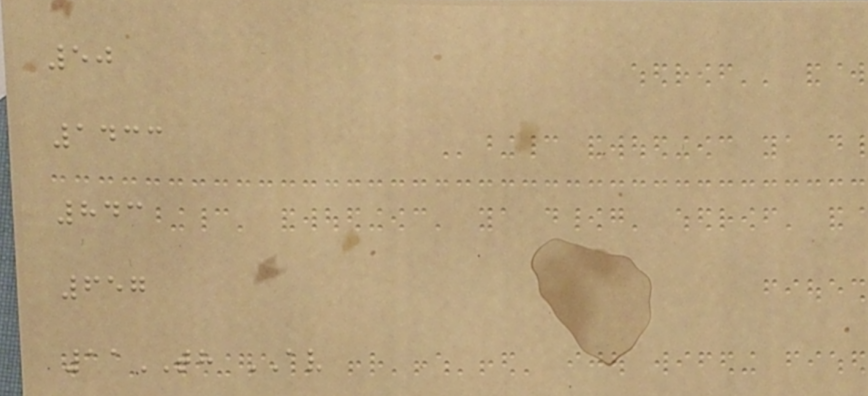50
1433
843
657
11TH AV
